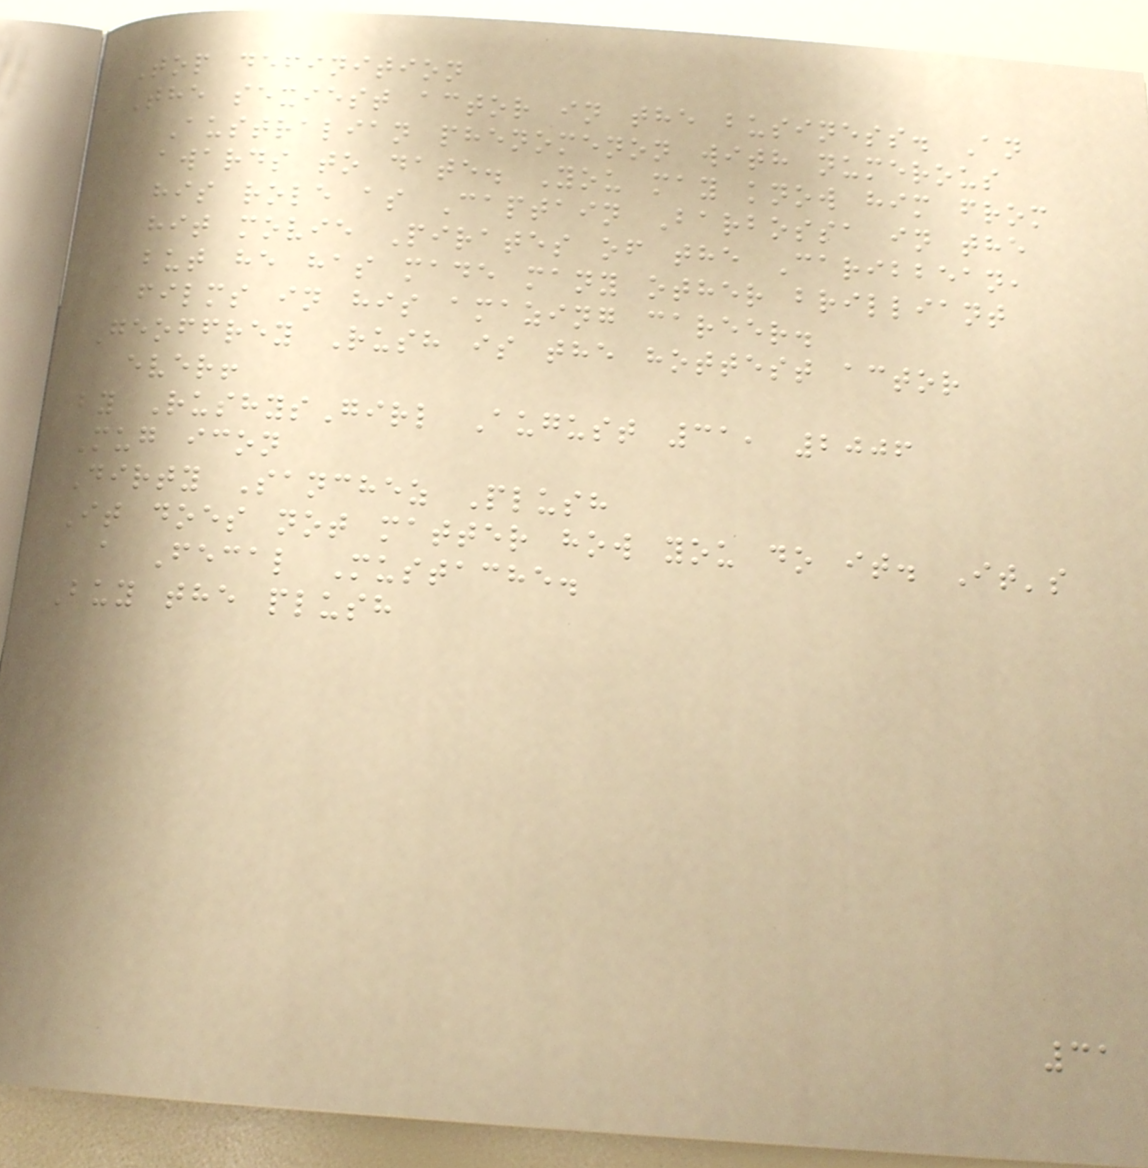Top definition
The sexiest actor in the business. An
Australian phenomenon with numerous
awards to date. You may know him from
his role as Captain Barbossa in the
hit movie Pirates of the Caribbean,
but he has made many other brilliant
films in his amazing career.
Geoffrey Rush is the hottest actor
ever!
by RushysGirl August 31, 2006
Mug icon
Dirty Sanchez Plush
It does not matter how you do it. It's
a Fecal Mustache.
Buy the plush
31
